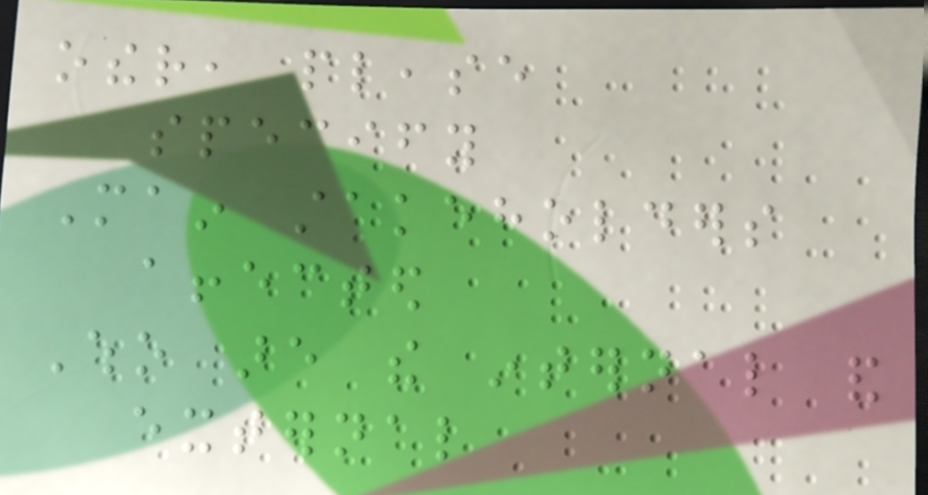other, please
specify
Main stakeholders
affected
Who are the internal and
external
